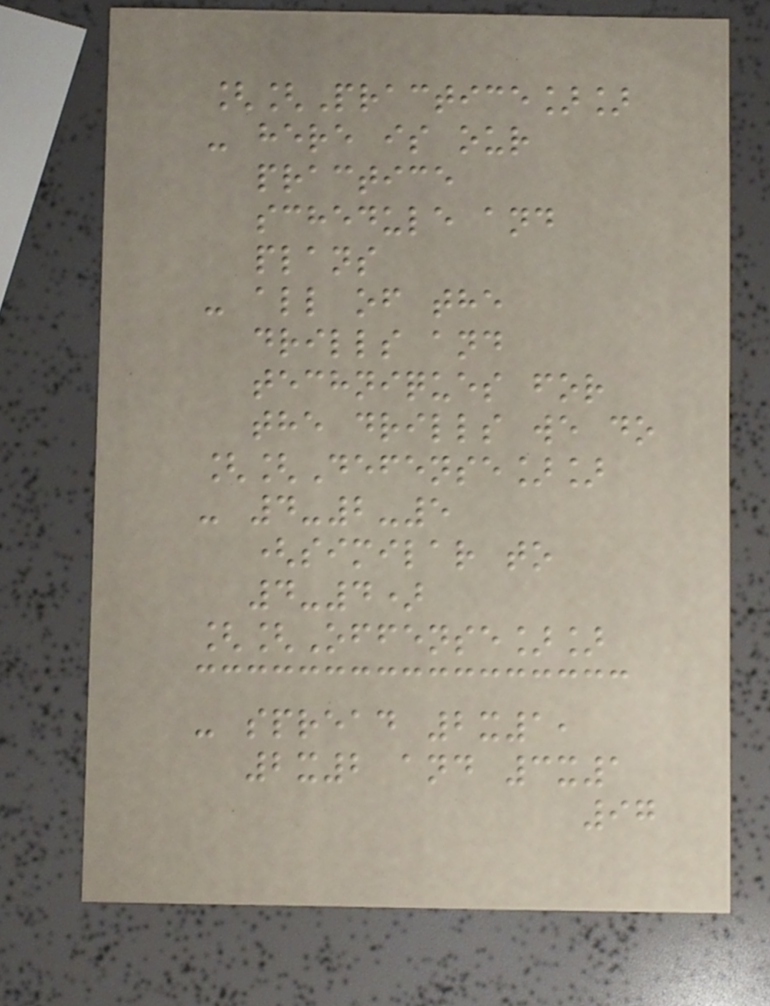[[Practice]]
- here is our
practice
schedule and
plans
- all of the
drills and
techniques for
the drills we do
[[Defense]]
- 4-2-5
(similar to
4-4)
[[Offense]]
- spread 2x1,
2x2 and 3x1
97
